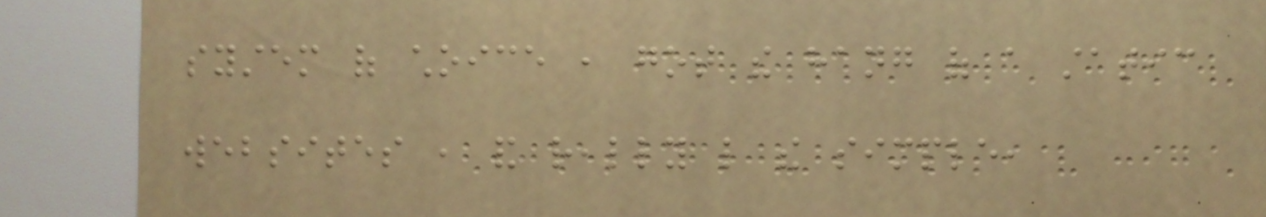system of choice , got the hang of a static
websites , and really like the simple,
